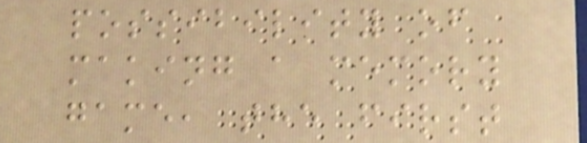possibility of
making a memory
game, the first
